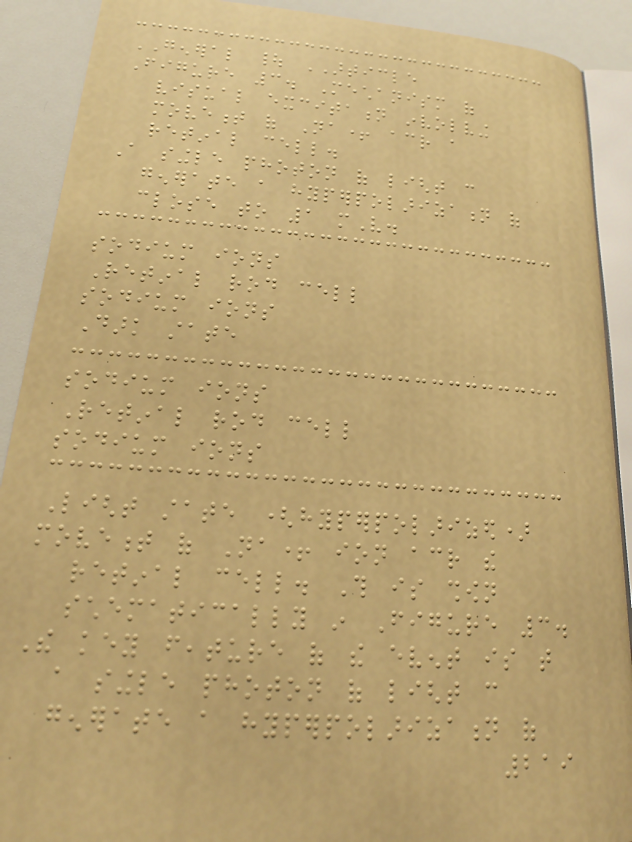GENERAL | ARTICLE
Figure 3. Mechanism of
visual excitation involving
movement of Na+ across a
retinal cell.
A single photon of light can
generate a hyperpolarization of
close to 1 mV.
sodium ions
Retinal rod cell
sodium ions
Dark state
sodium ions
Retinal rod cell
sodium ions
Light state (hyperpolarized)
movement of Na+ ion across the
retinal cell. This is shown
schematically in Figure 3.
The key feature of the event is that
a single photon of light can
generate a hyperpolarization of
219
